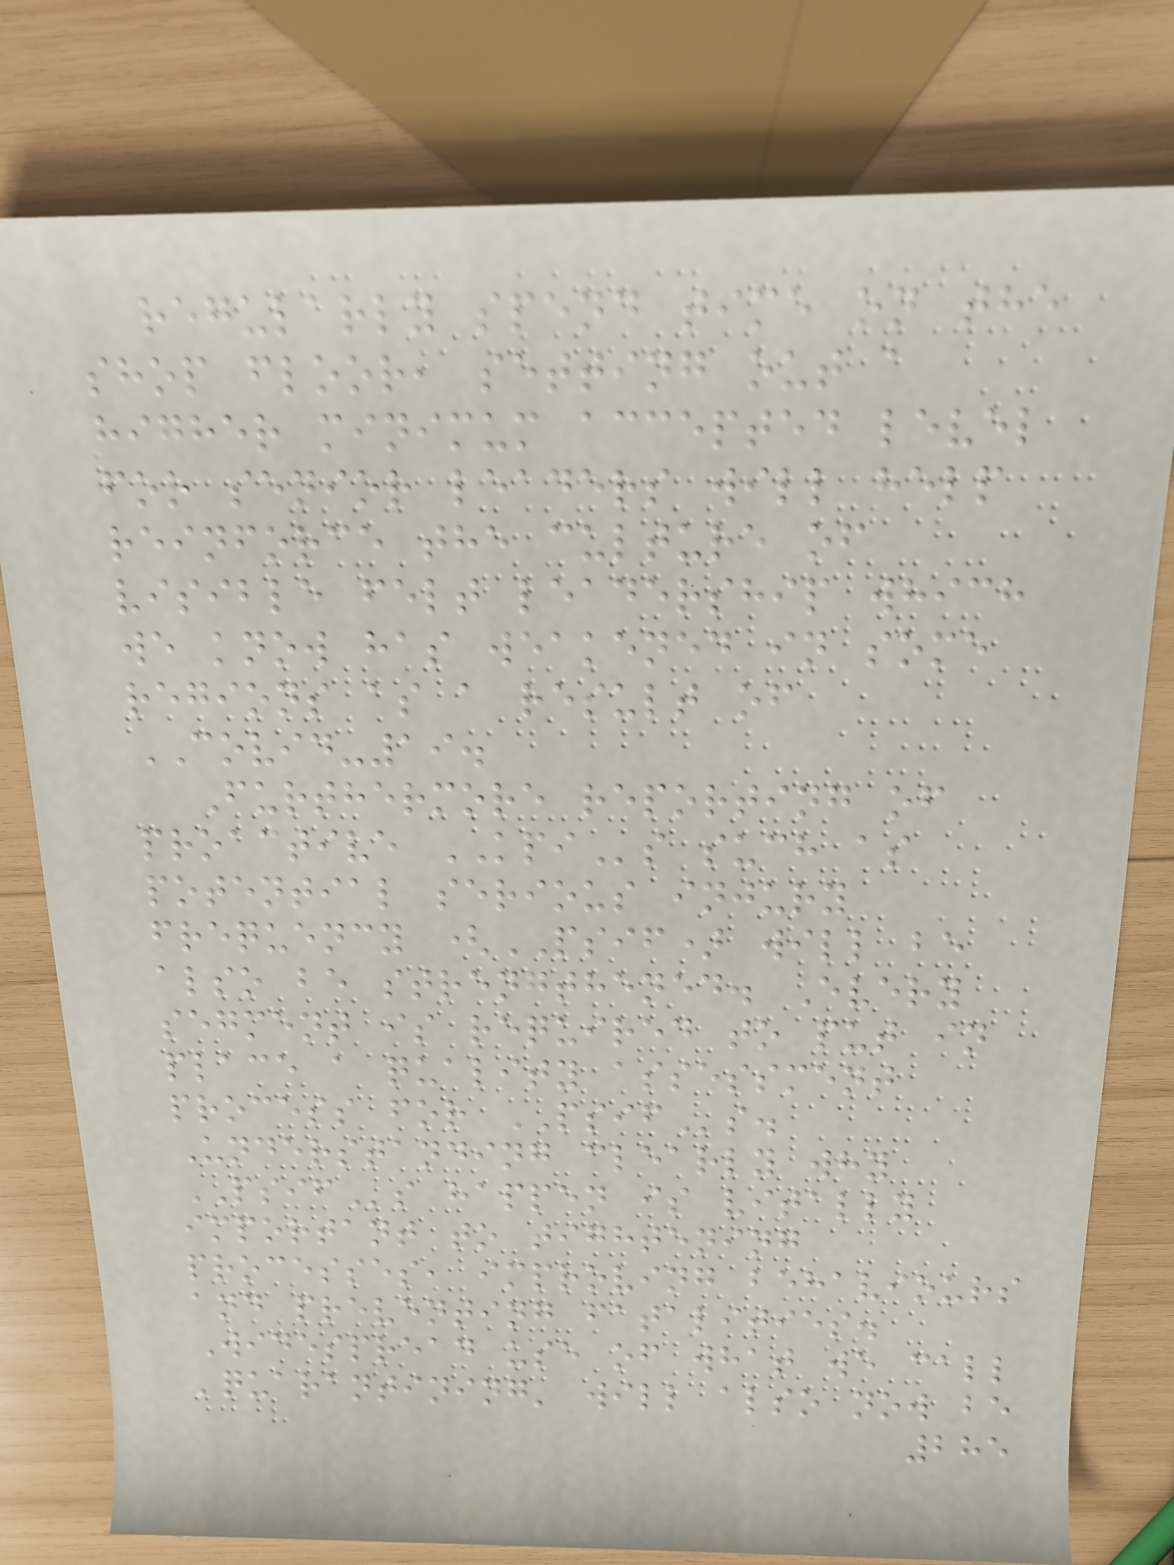regularly spend time on the
shop floor, setting out a
higher minimum accepted level
for senior leaders will help
reinforce the culture of
visible felt leadership which
we know has weakened in some
regions as a result of
COVID-19.
Furthermore reporting of
proactive KPIs such as
potential serious injury
frequency (PSIF) will be
also be strengthened. Every
segment is required to put in
place a quality assessment
process for PSIFs.
Understanding clearly why
PSIFs happen is vitally
important to tightening
processes, improving behaviours
and preventing fatalities.
Widespread use of what we call
'quarantining' will also now be
285
